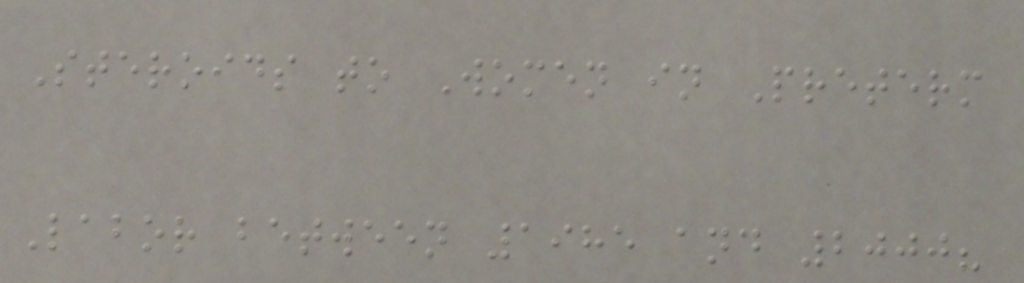Steroids to Women in Preterm
Labor between 1985 and 2000?
